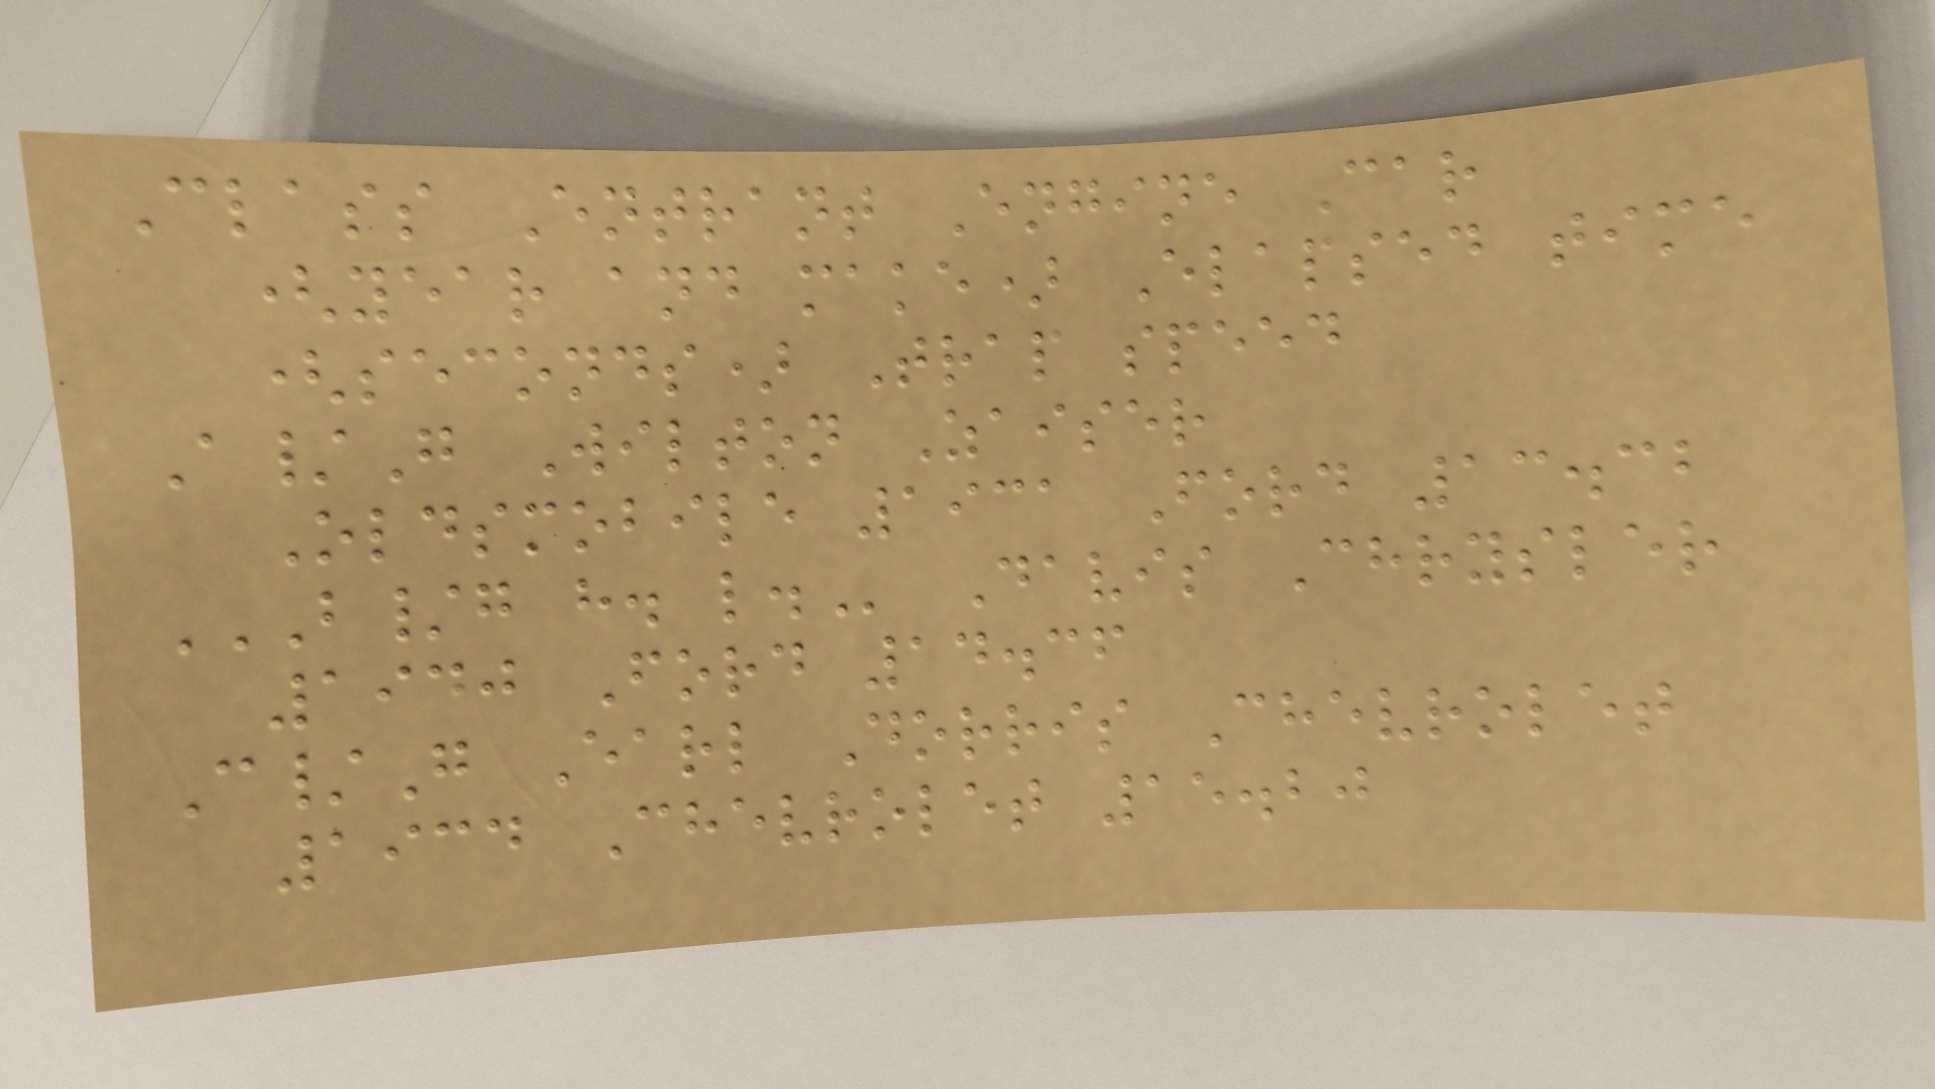Class Entrant Engine Car
(year and make) Elapsed time
(seconds) Trap speed
A/G Wilton Zaiser
Oldsmobile 1931 Ford 13.32
B/G H. L. Davis Chrysler
1940 Ford 14.36
C/G Earl Dorris Chevrolet
1934 Chevrolet 15.20
